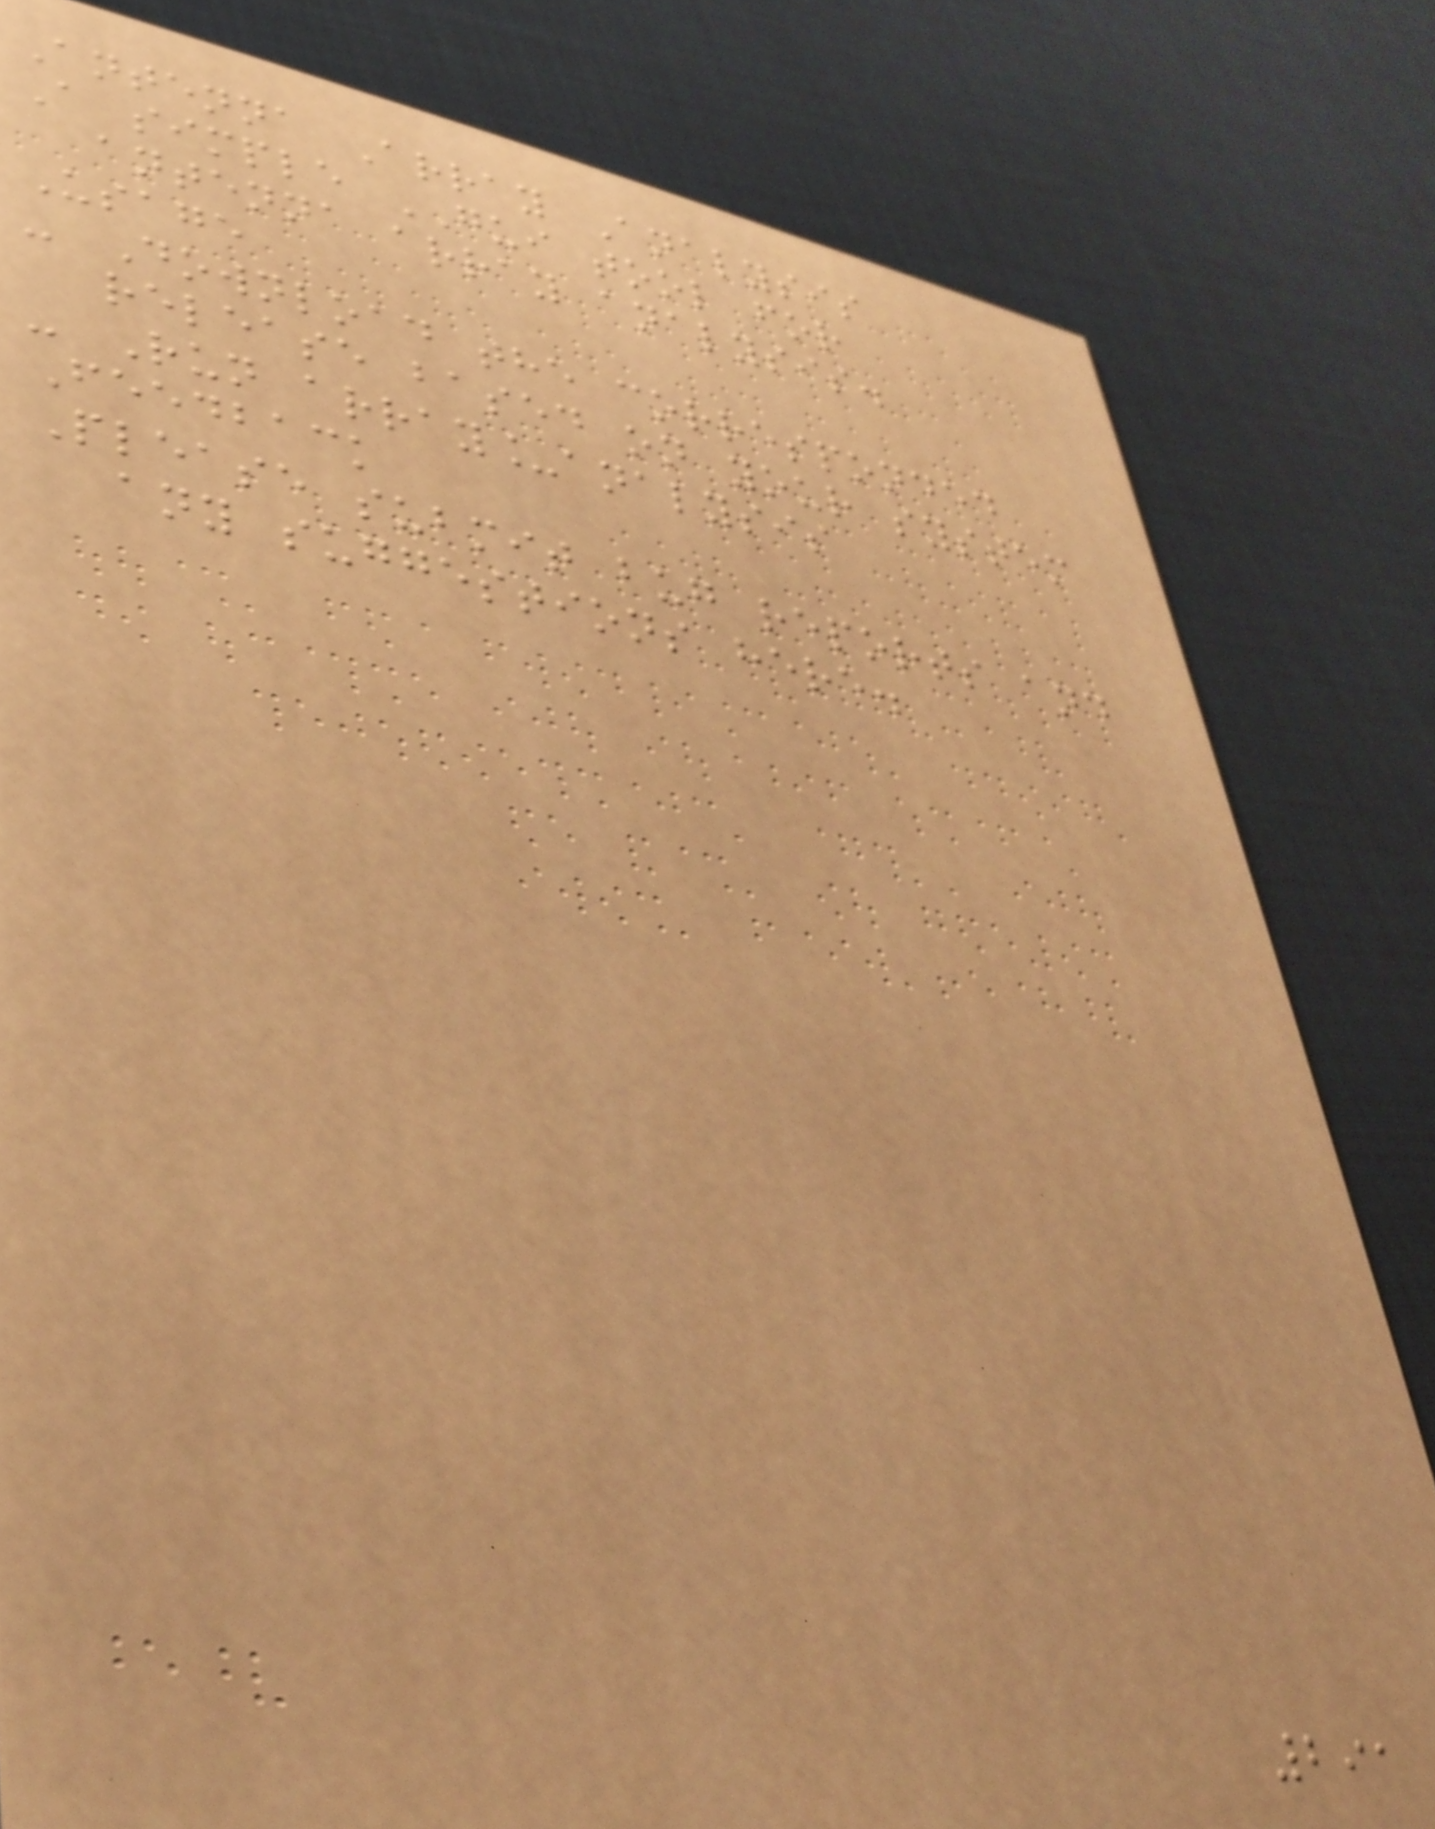Antenna Array Analysis
A simple GUI tool for
antenna array analysis.
Usage
- Download the corresponded
release based on your system
- Run array_analysis
Feedback
Please submit bug reports and
any suggestions here.
291
